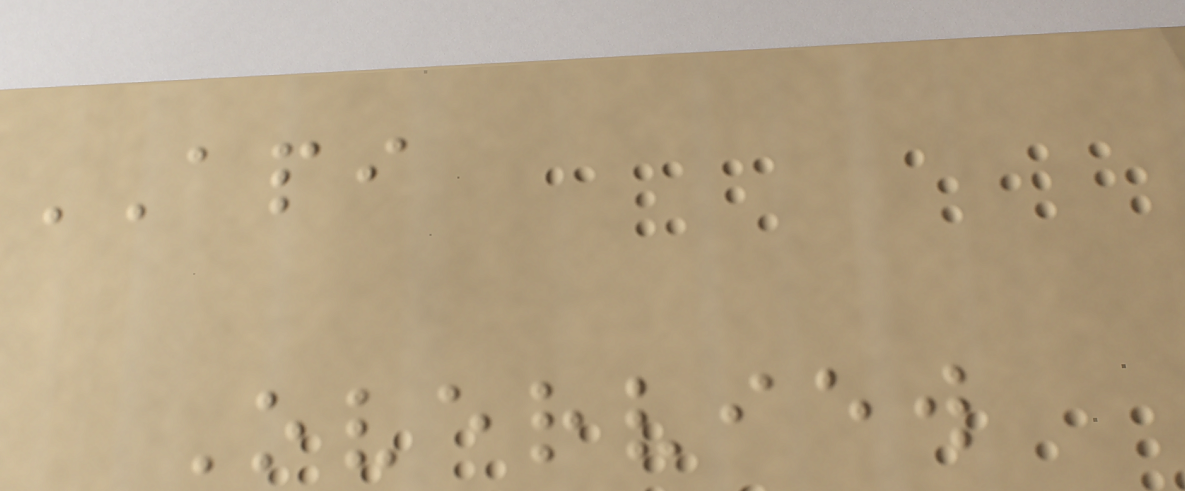API
Overview
